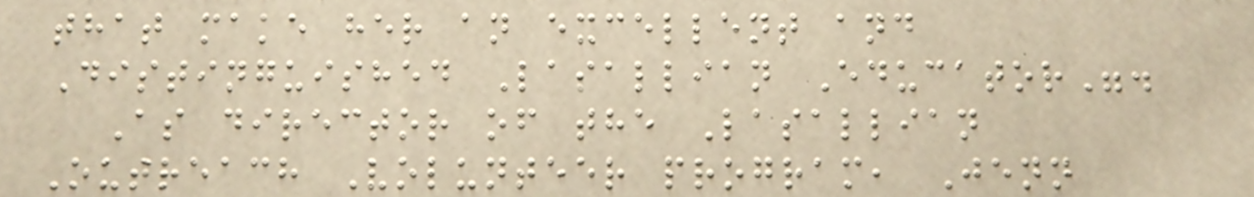that make her an excellent and
Distinguished Lasallian Educator".
As director of the Lasallian
Outreach Volunteer program, Jenn
